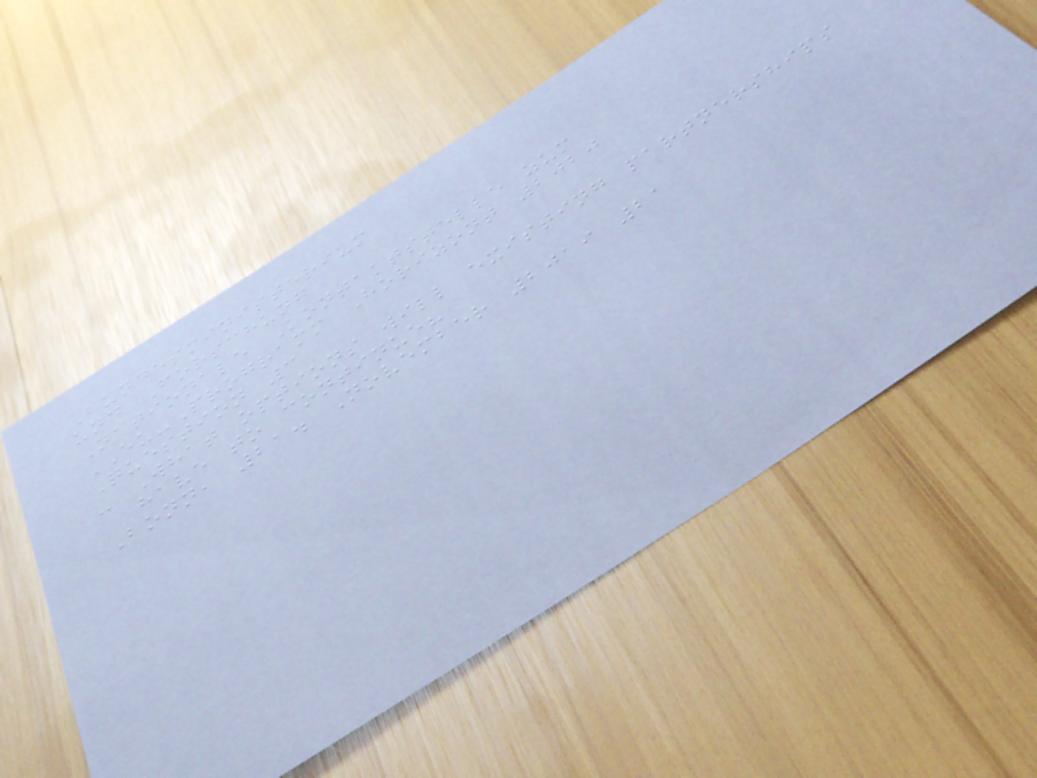Bundesministerium
und Forschung
Nationale Kontaktstelle zum
EU-Programm Horizont 2020
Question 3
- What options will existing partnerships
have to continue?
Bonn, 21. November 2019 21
